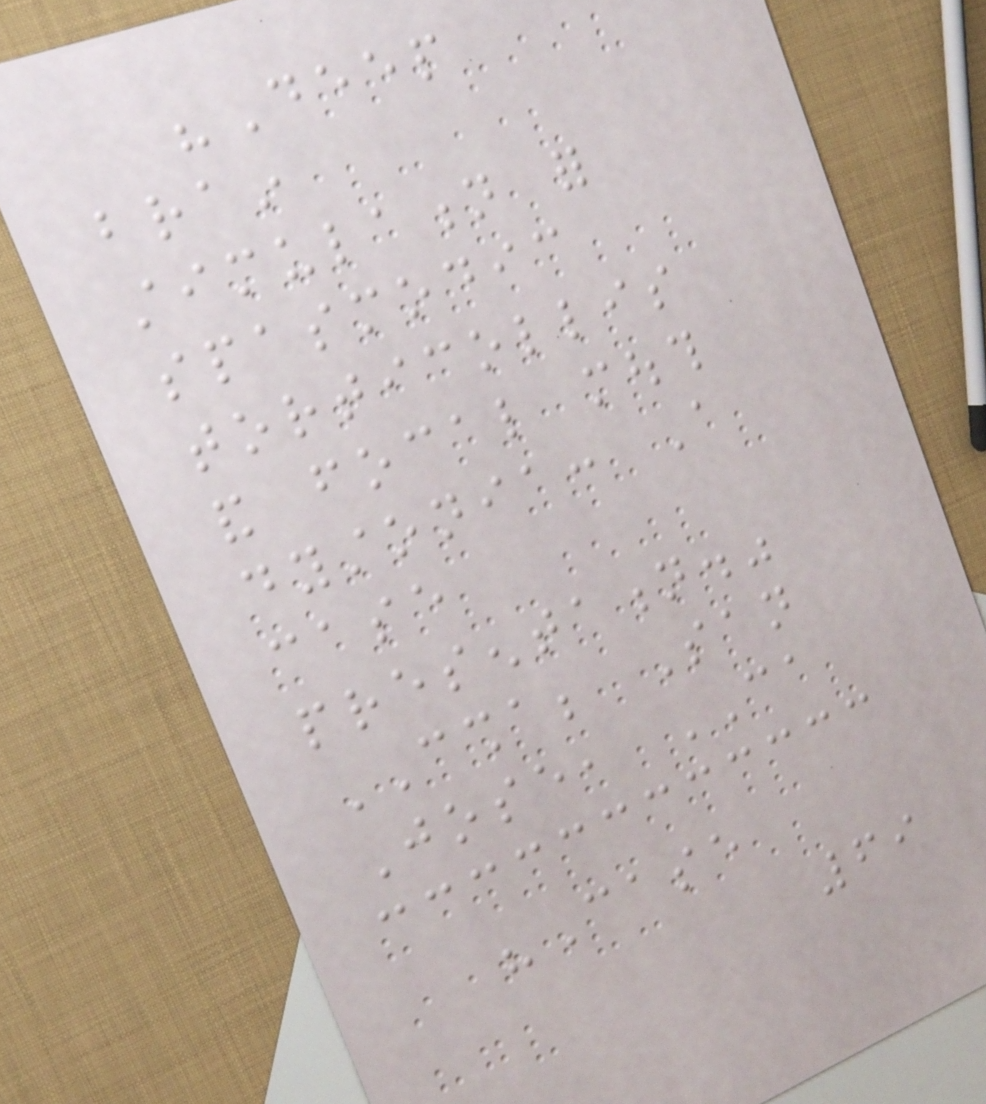"Deep
brain
stimulation for
spasmodic
torticollis
and focal mouth
dystonia: A
case
presentation."
CSHA; San
Jose, CA
"Case
69
